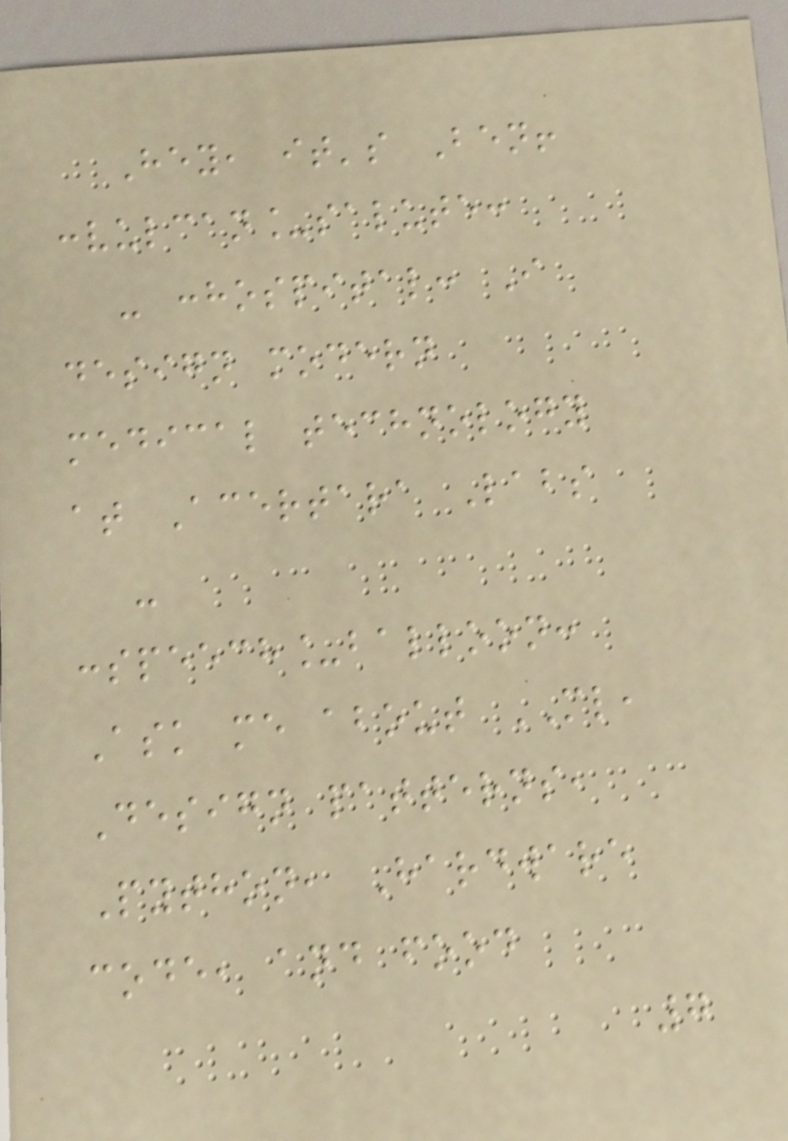Hey, it's Ben!
:vulcan_salute:
- :hospital: I
design modern
medical technology
at Acertara Labs
-
:speech_balloon:
Ask me about ML,
Design patterns,
Python, Hardware
code, and food
7
